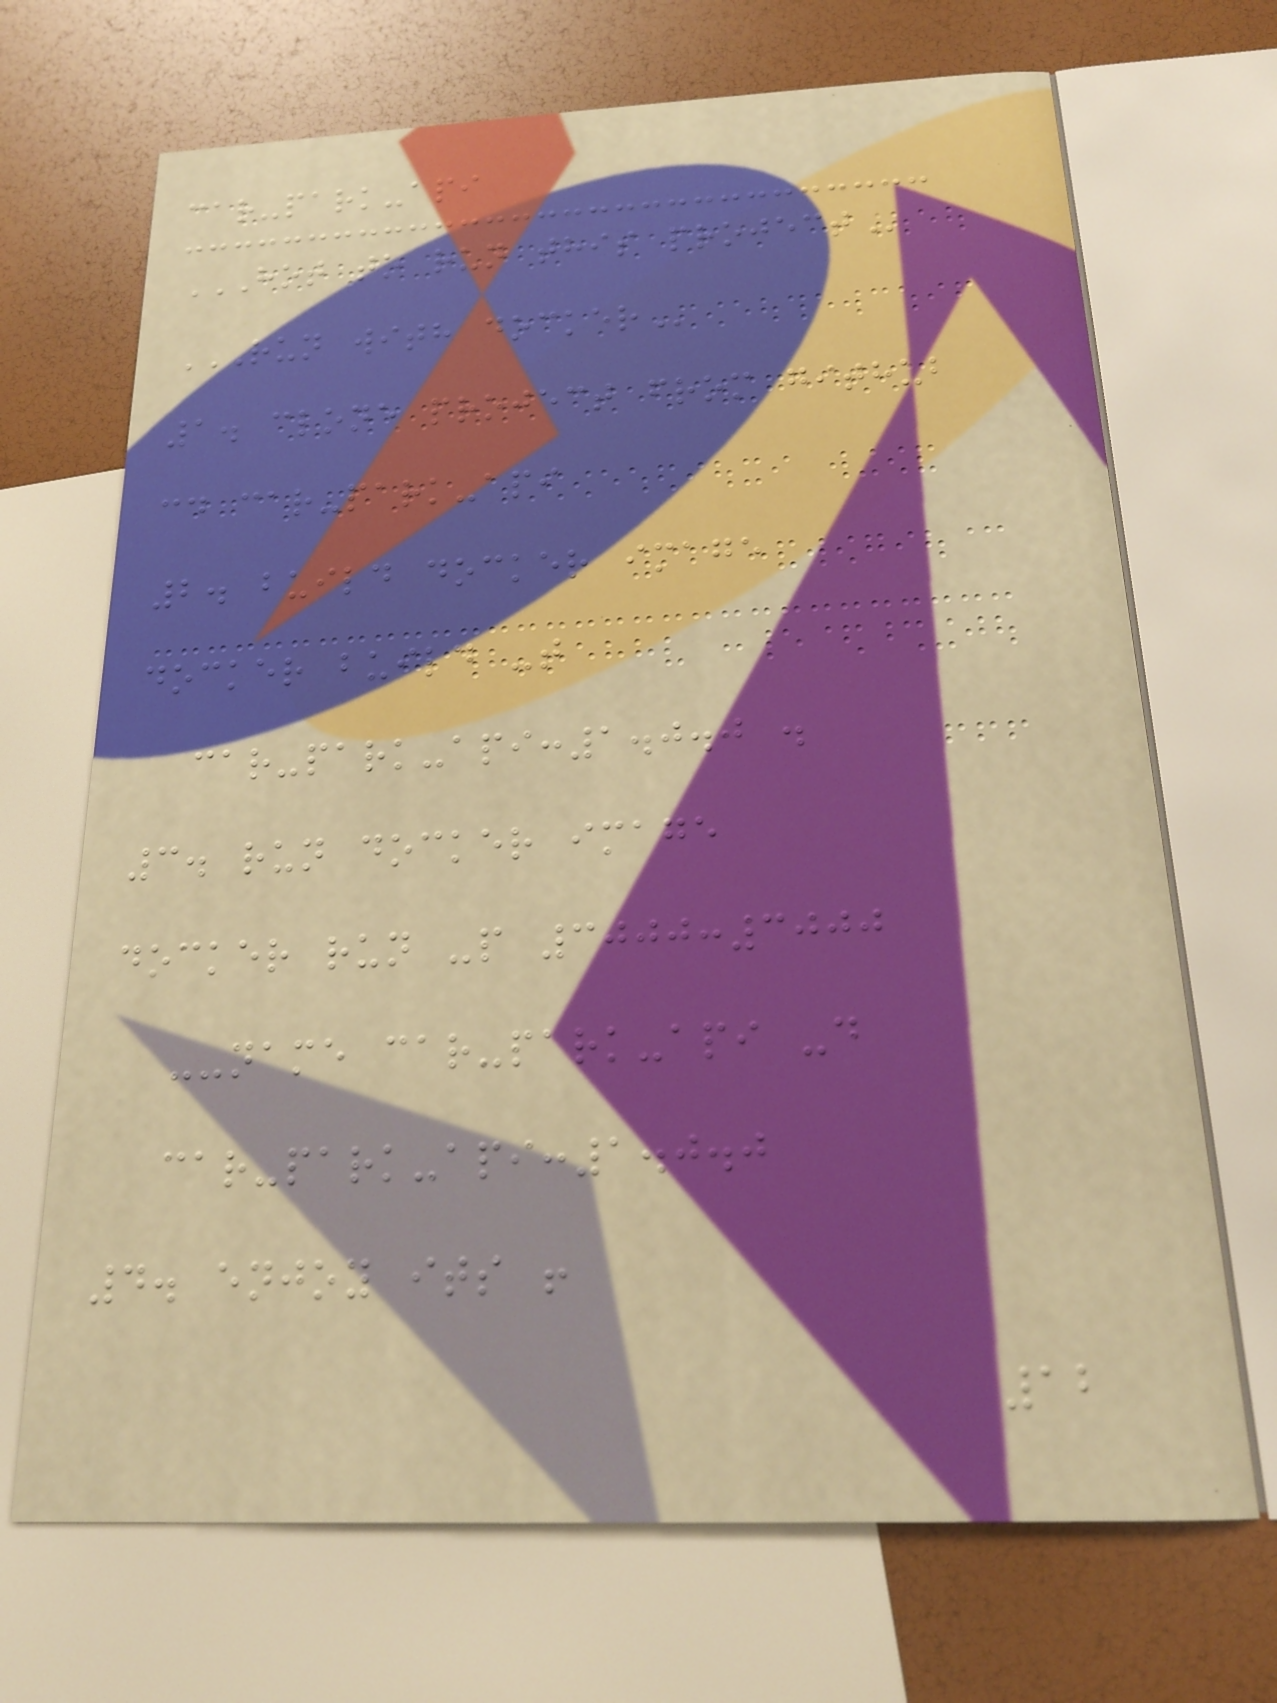car-park-api
HOT TO RUN THIS PROJECT
RUN WITH DOCKER
1. clone project from github
cd car-park-api
2. build docker image
docker build -t
car-park-api:1.0.0 .
3. run docker image
docker run -p 3000:3000
--name car-park-api -d
car-park-api:1.0.0
4. enjoy its !
12
